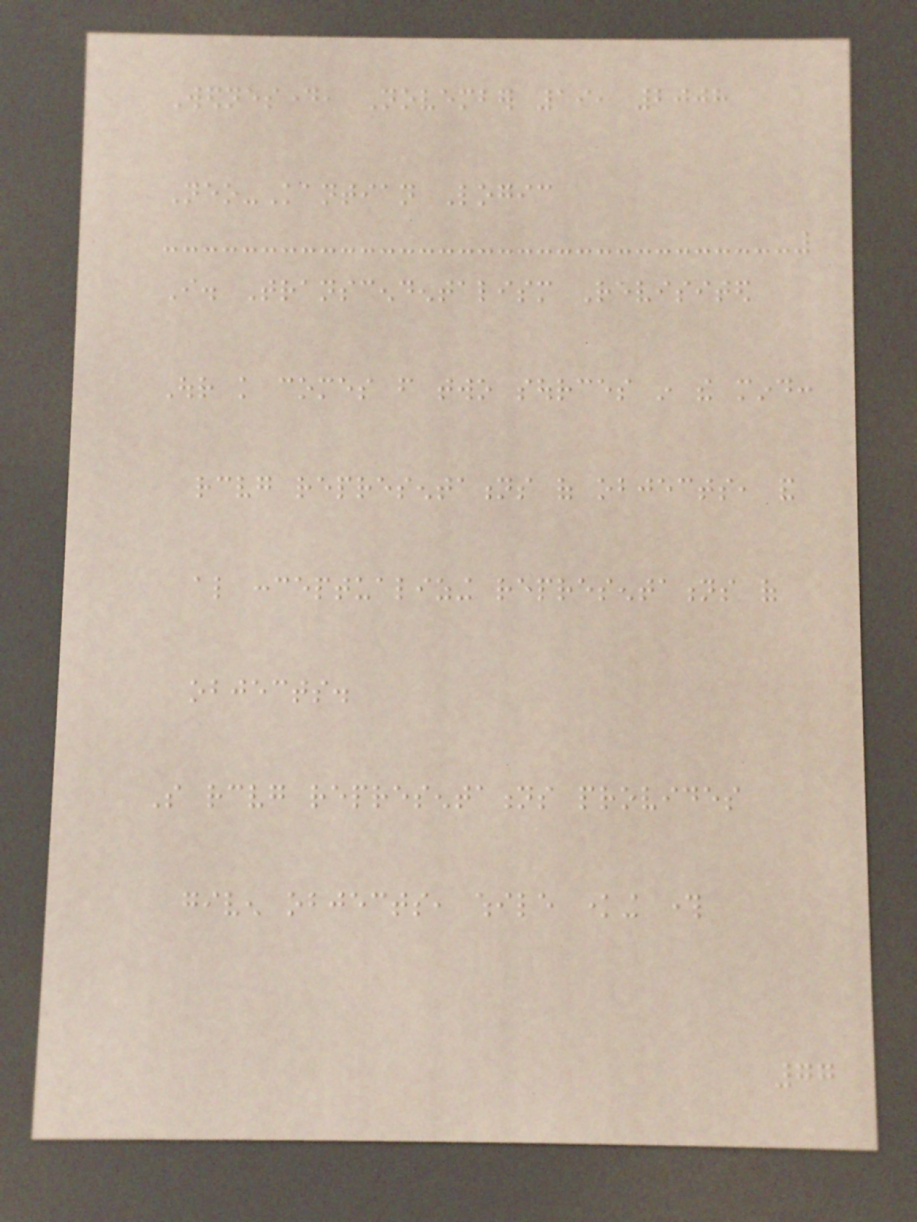Wednesday, November 19, 2008
Neo-Kantian Logic
I. Transcendentalism Revisited
Our knowledge comes from two sources in the mind:
receiving representations of objects, and
also conceptualizing representations of
objects.
So receiving representations provides
given objects, while knowing through
77
